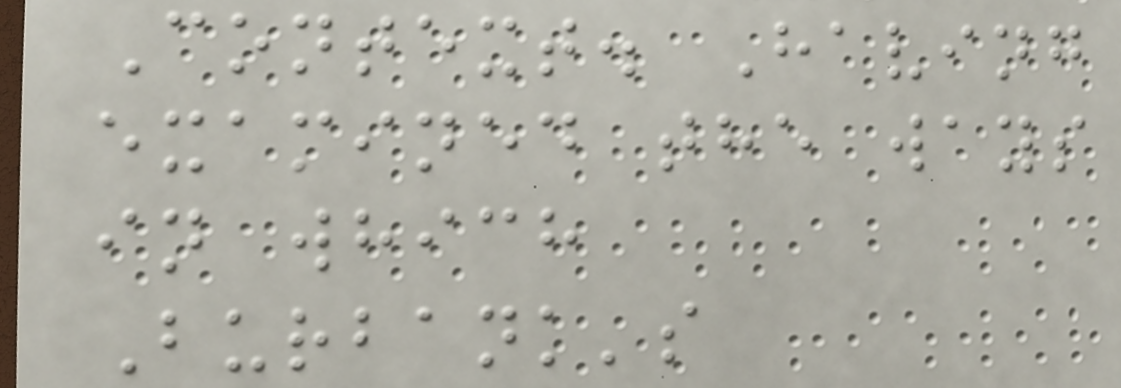Context. Having
examined the ways
in which
Burbank's
